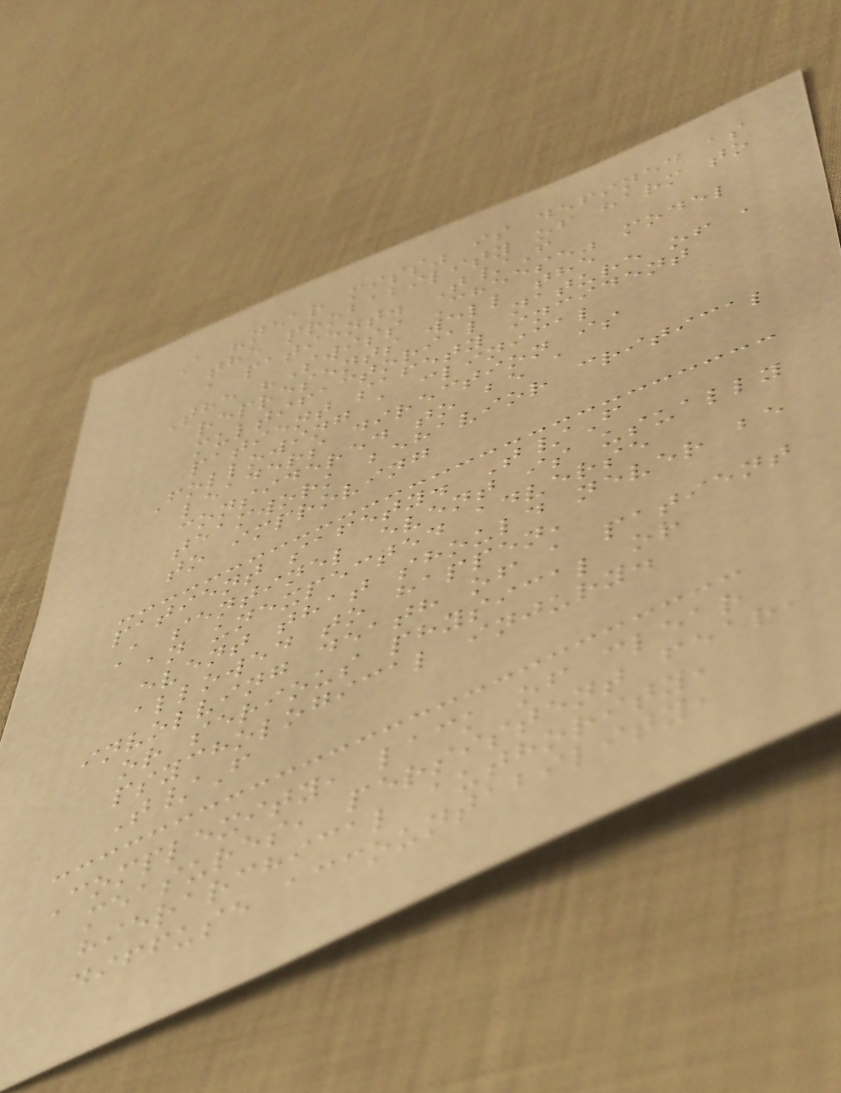A "near miss" is defined as
the probability of harm to
a patient. T/F
The "Swiss Cheese" model
represents well the
multifactorial nature of a
patient safety incident
Following a clinical
leaders direction is
considered to be a
teamwork behavior critical
to improving
patient safety. T/F
A sentinel event is usually
an unexpected adverse
event that should never be
allowed to happen,
involving death of a patient
or serious physical or
psychological injury.
T/F
Complexity, lack of clear
measures, persistent fear,
hierarchical authority,
diffuse accountability,
